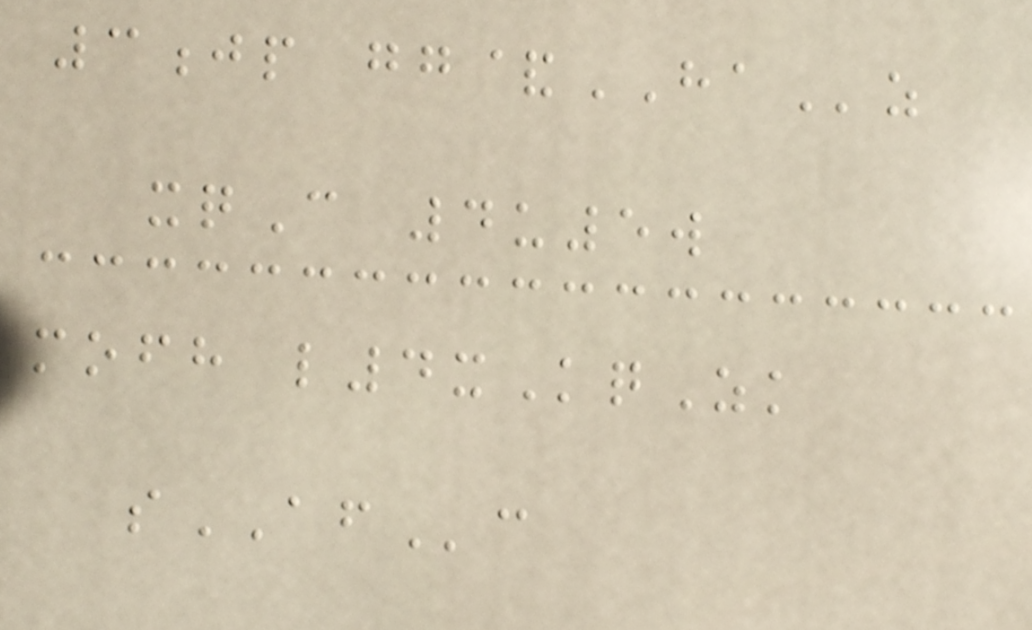3jp gg&HAz
xqC 4u5w
mofh l4xKqZk
sAFc
